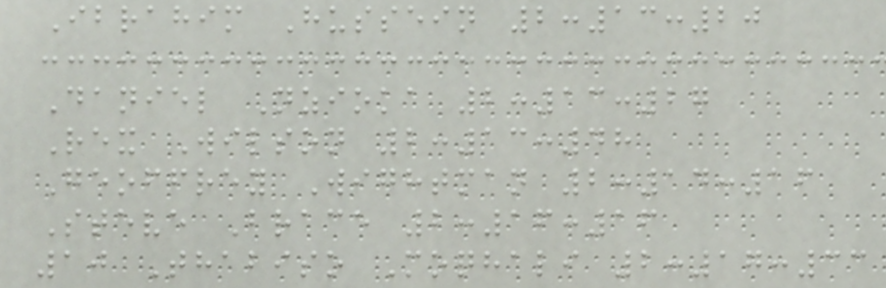Ibrahim Hussein 2:13:20
Daniel Nzioka 2:13:27
Rex Wilson 2:13:48
Geoffrey Wightman 2:14:16
Steve Brace 2:16:16
10 Thabiso Moqhali 2:17:33
